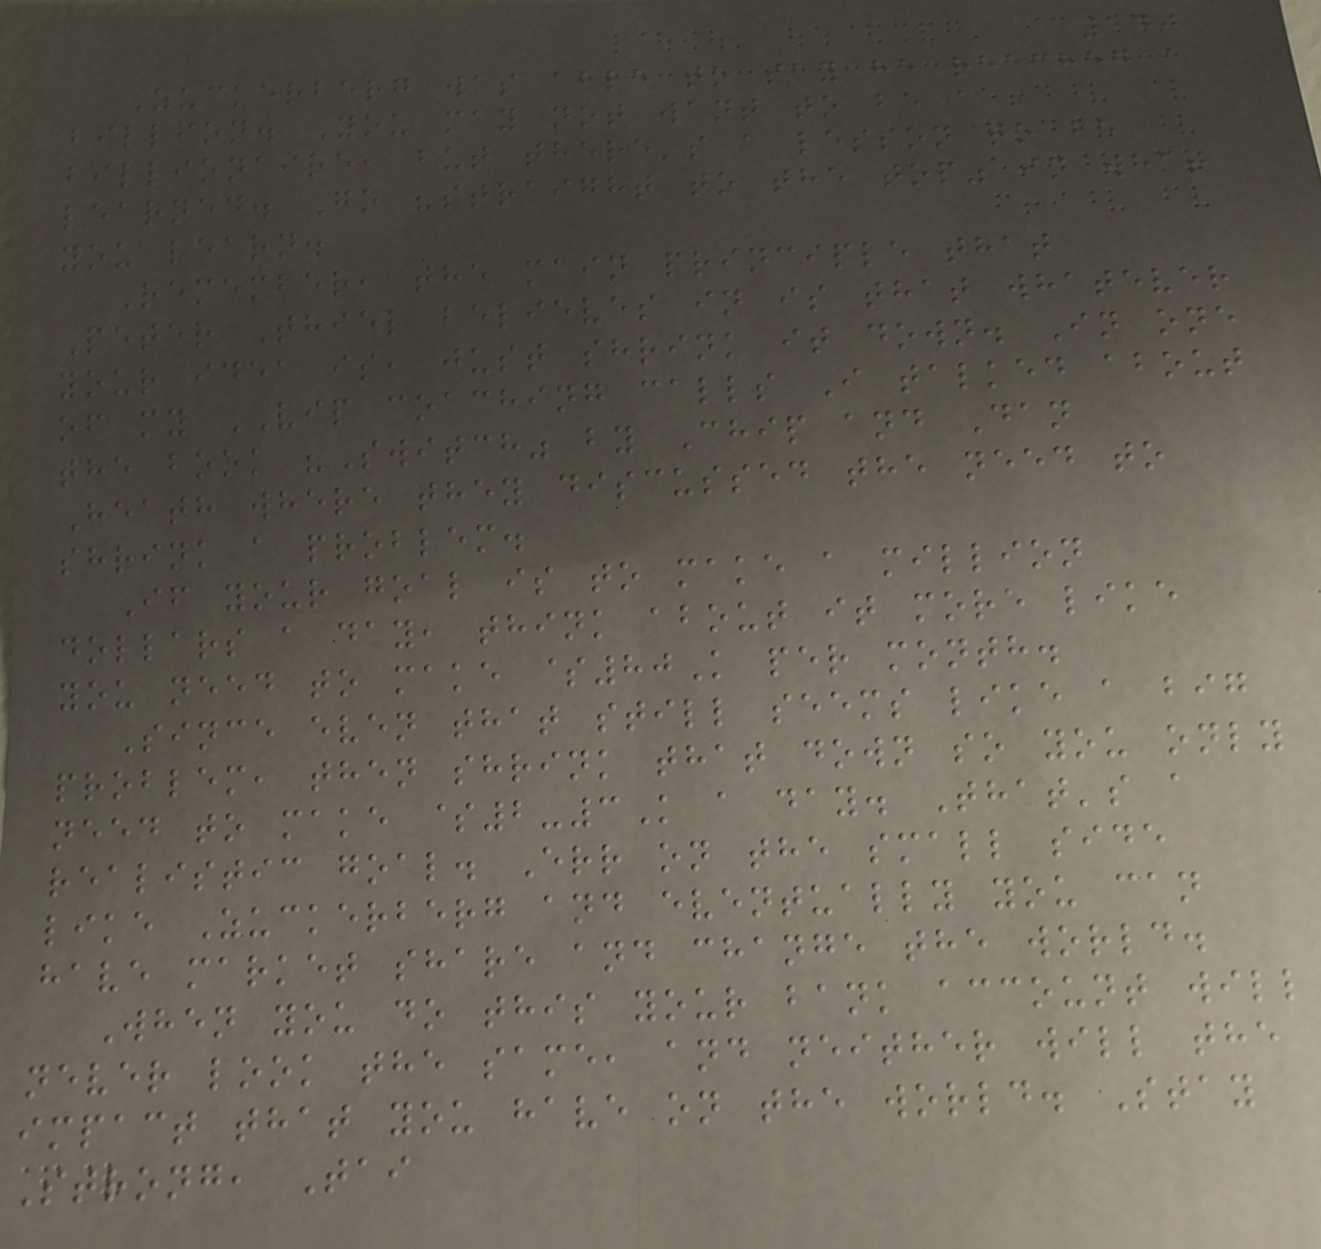140
Zuckerberg was able to say he reached a
billion. You may not want to be a
billionaire, but there's a lesson to be
learned. Go "straight to the top" in what
you learn.
Remember, the main principle that
Peter Thiel believes in is that whatever
your idea is, just shrink it down. In one
of my VIP coaching calls I talked about
the book "Switch" by Chip and Dan
Heath where they discussed the need to
shrink a problem.
If your goal is to make a million
dollars a day, think about it more like
you need to make $80K per month.
Since even that still seems like a big
problem, then shrink that down so you only
need to make $2-3K a day. That's a
realistic goal. Err on the small side
like Zuckerberg and eventually you can
have market share and change the world.
When you do this your bank account will
never look the same, and neither will the
impact that you have on the world. Stay
Strong, Tai
